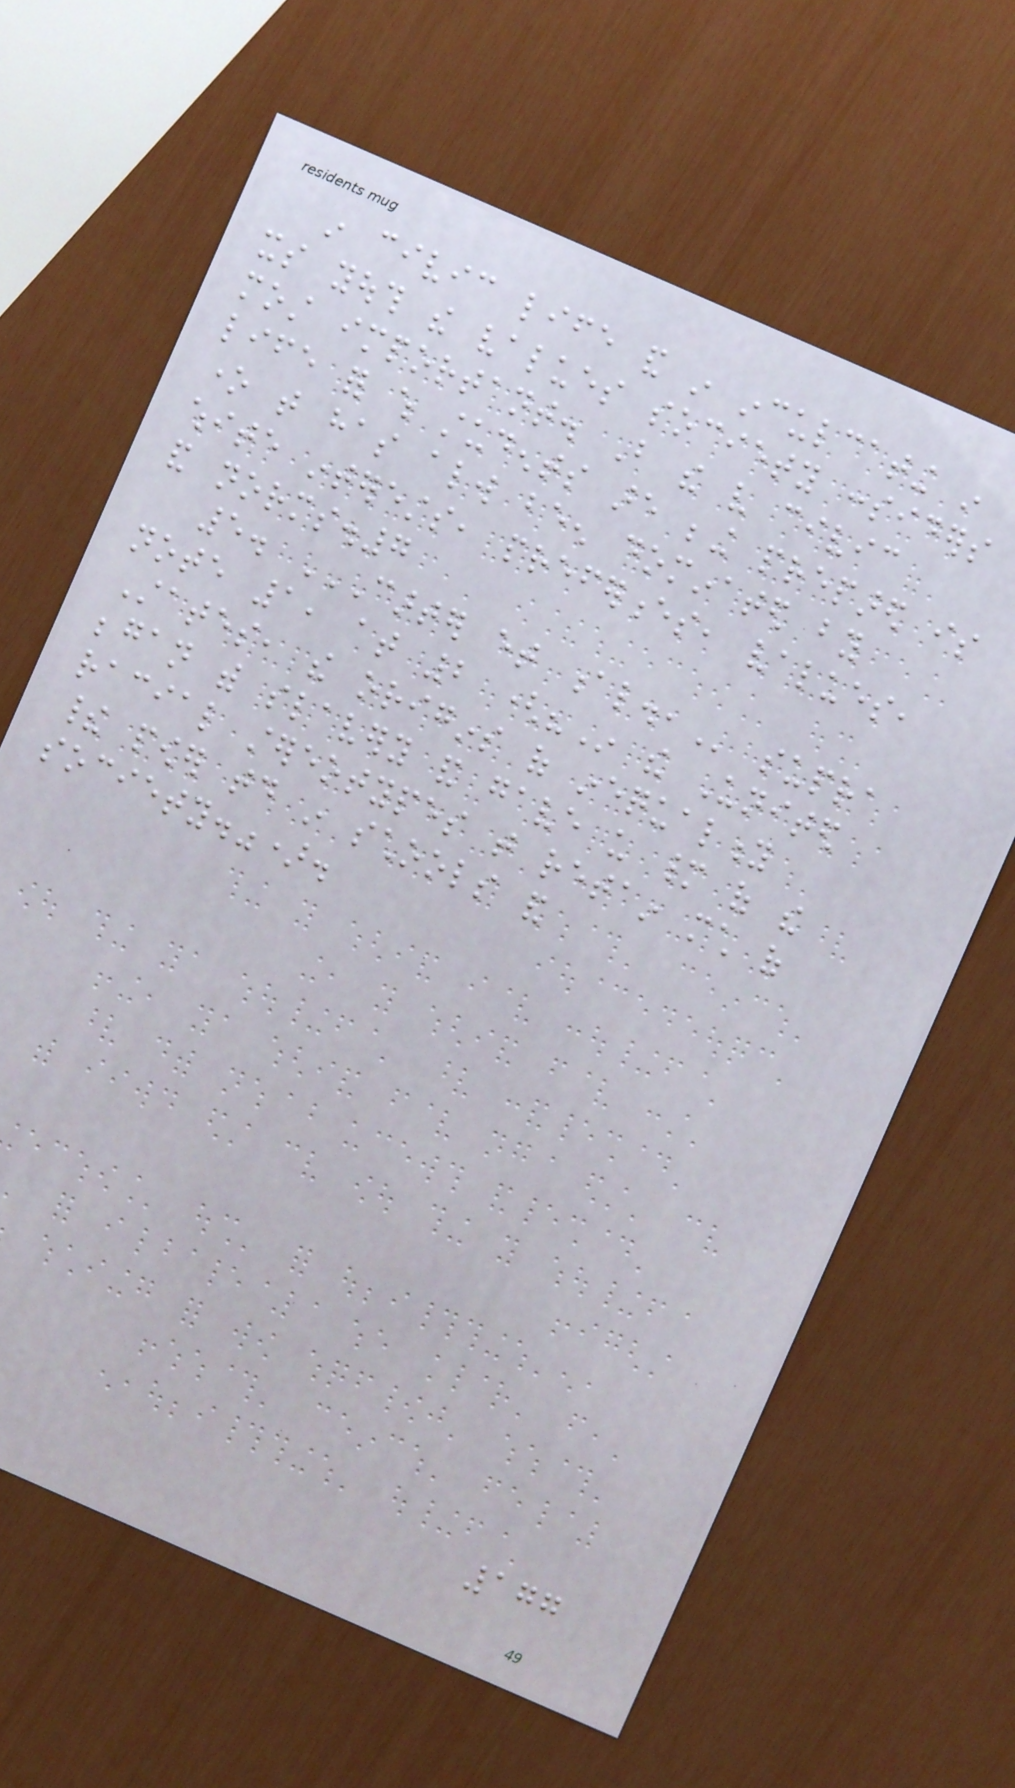in civic life and in inculcating in
its youth the values society considers
most important. But the very civic
life for which students are being prepared is
one that has always been dominated by
white interests, preferences, values,
and norms.7
5. CARTER ET AL., supra
note 1, at 2 ("In the United
States, the origins of inequality
began with slavery and gave us many of the
racial stereotypes that retain much of
their power today in schools and
society.").
177
